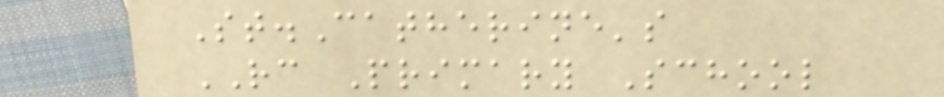St.Catherine's
RC Primary School
